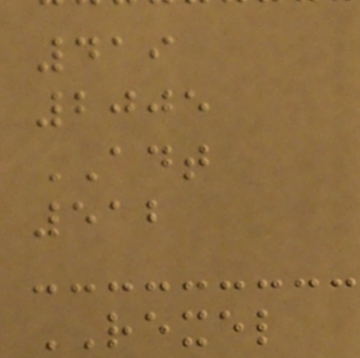419
2005
ADT
512
REXEL
